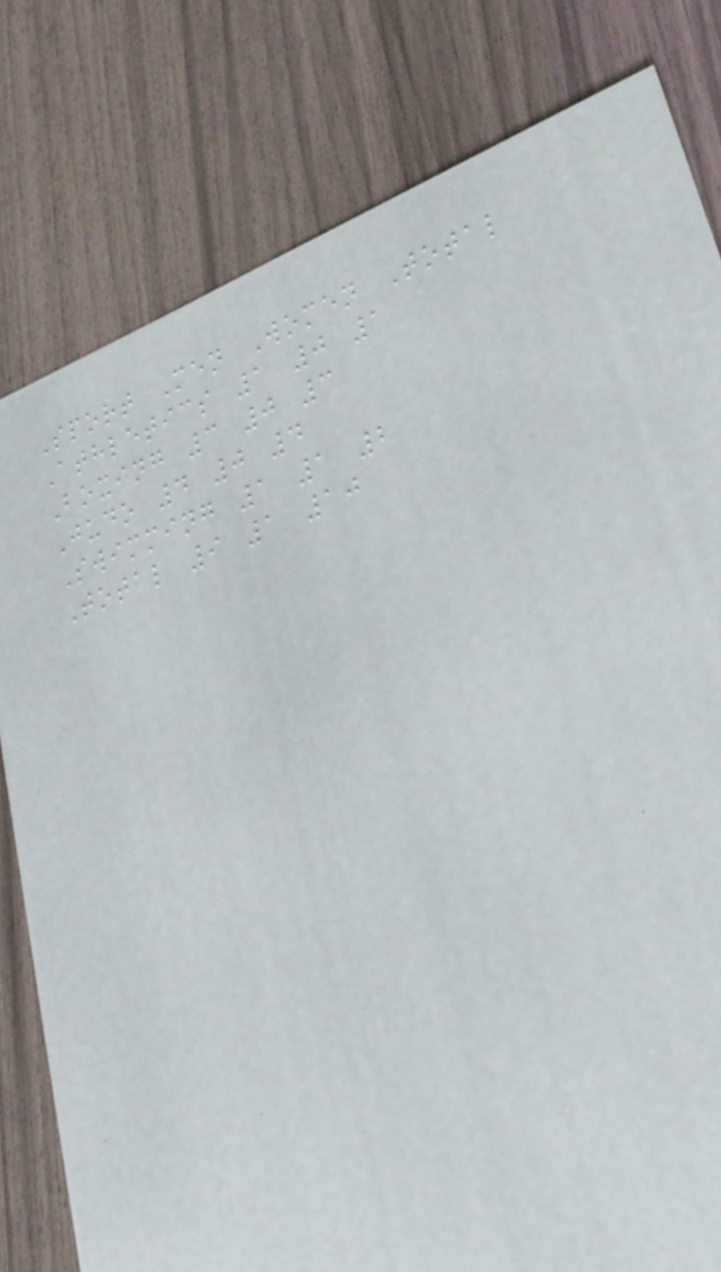Sport Men Women Total
Athletics 1 0 1
Boxing 3 0 3
Judo 4 0 4
Swimming 1 1 2
Total 9 1 10
